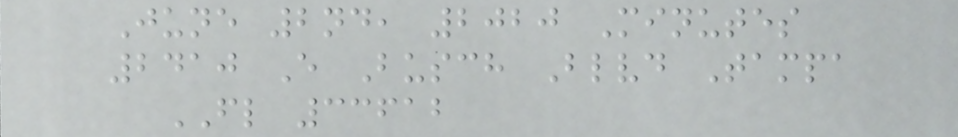June 2nd, 2020 Minutes
2410 E Busch Blvd Tampa
FL 33612
